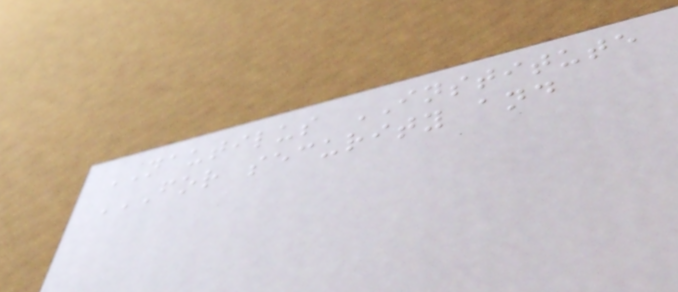NAUTILUS INSTITUTE
FOR SECURITY AND
